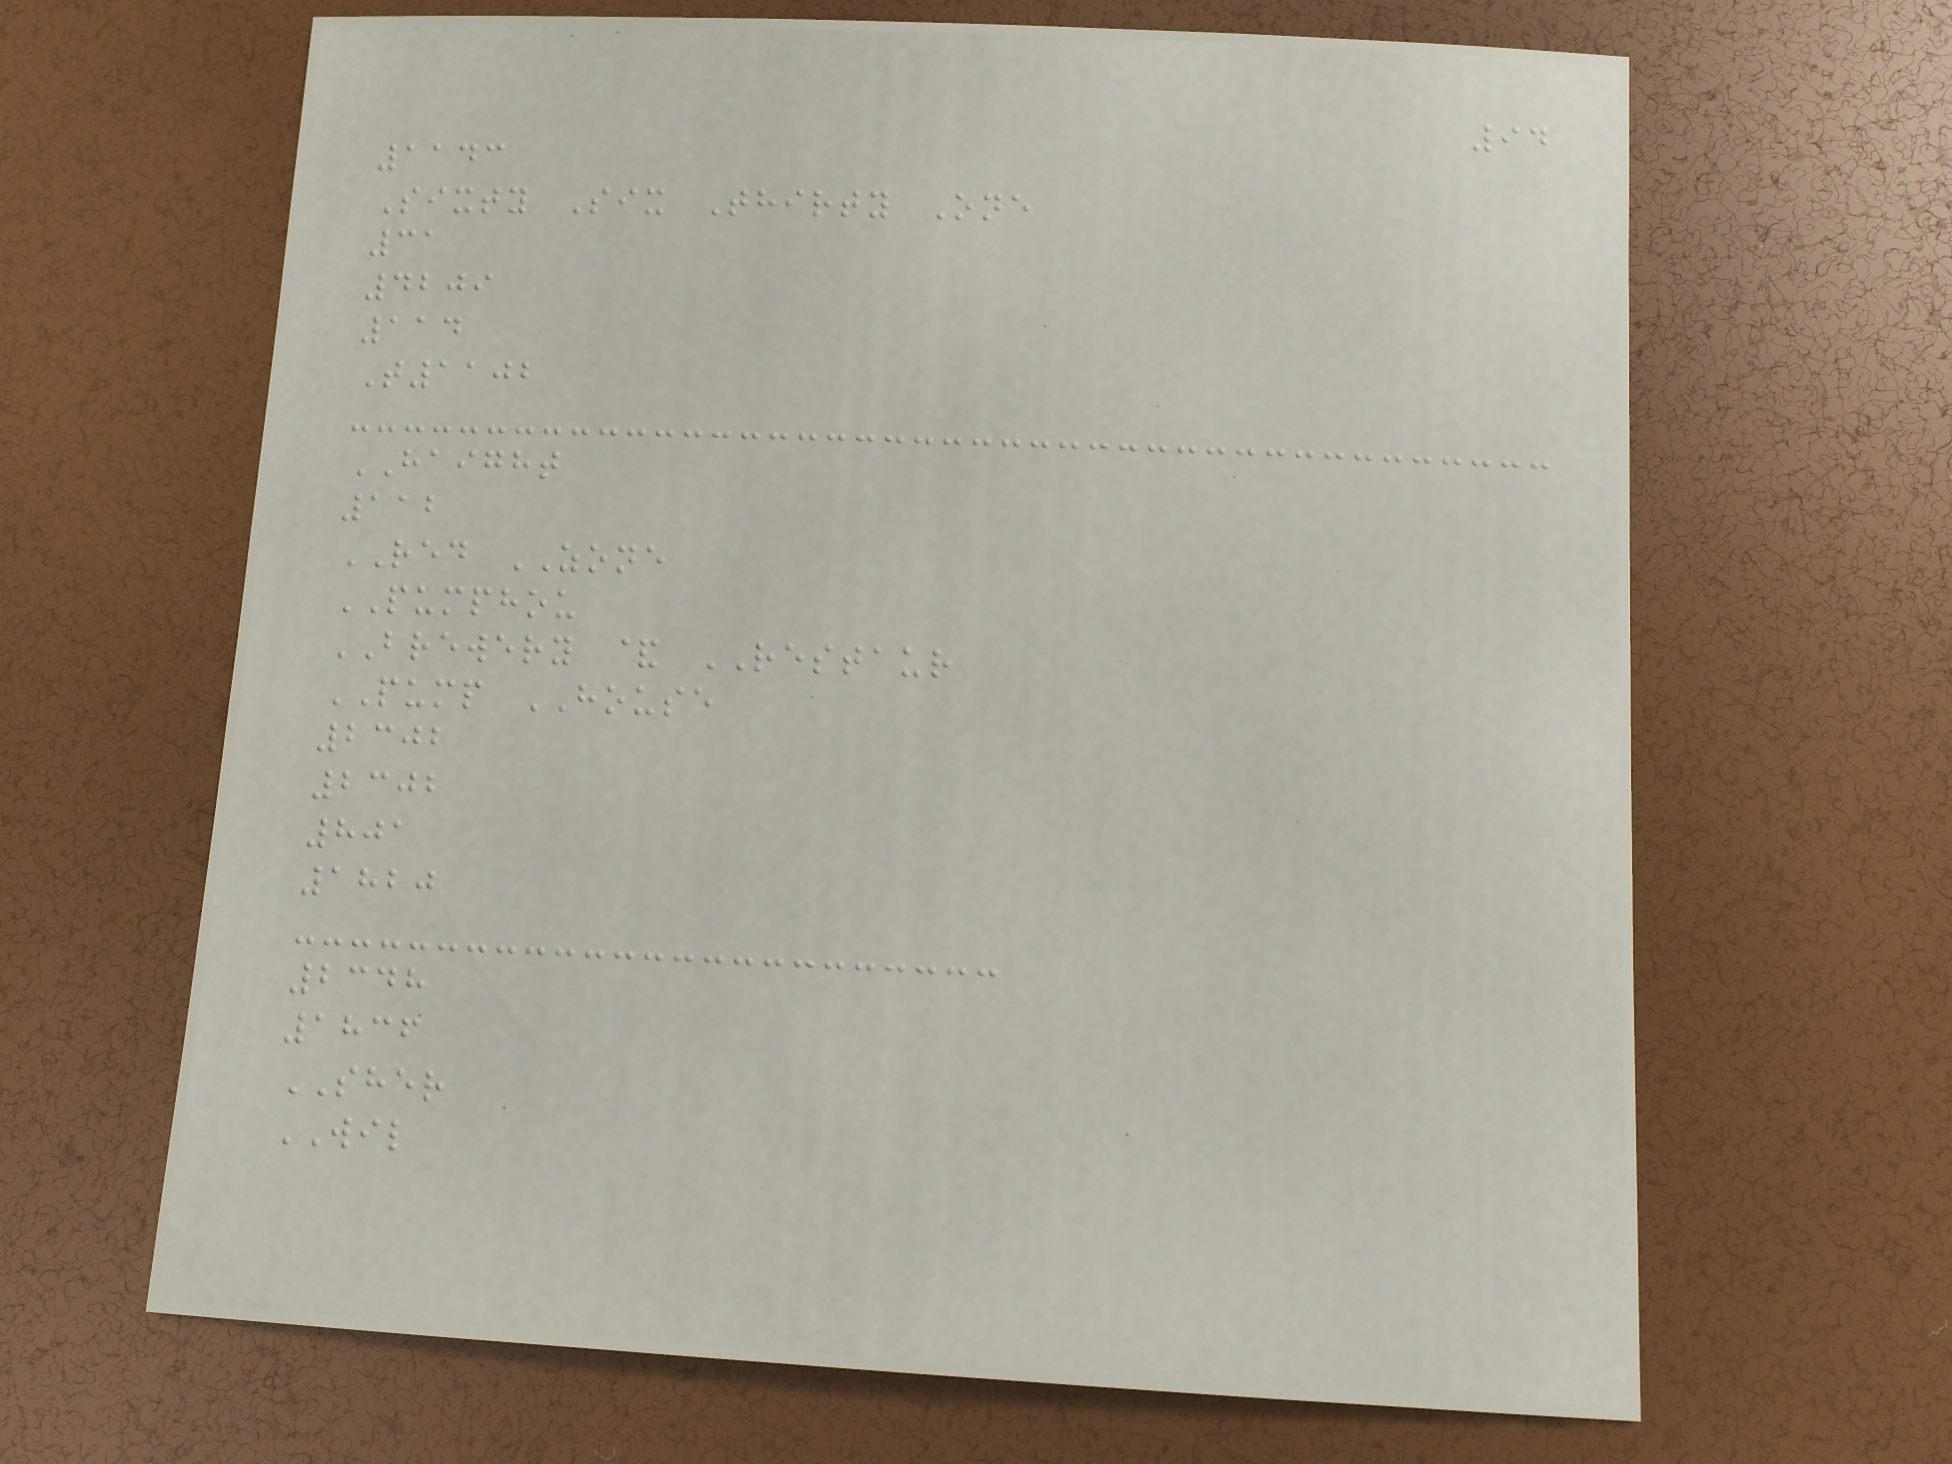94
1143
Sixty Six Thirty One
31
4209
114
T1102
HAIGHT
112
RED ZONE
PUMPHOU
BREWERY & RESTAUR
PUMP HOUSE
2302
2302
801
1820
2348
1836
SHER
WIL
